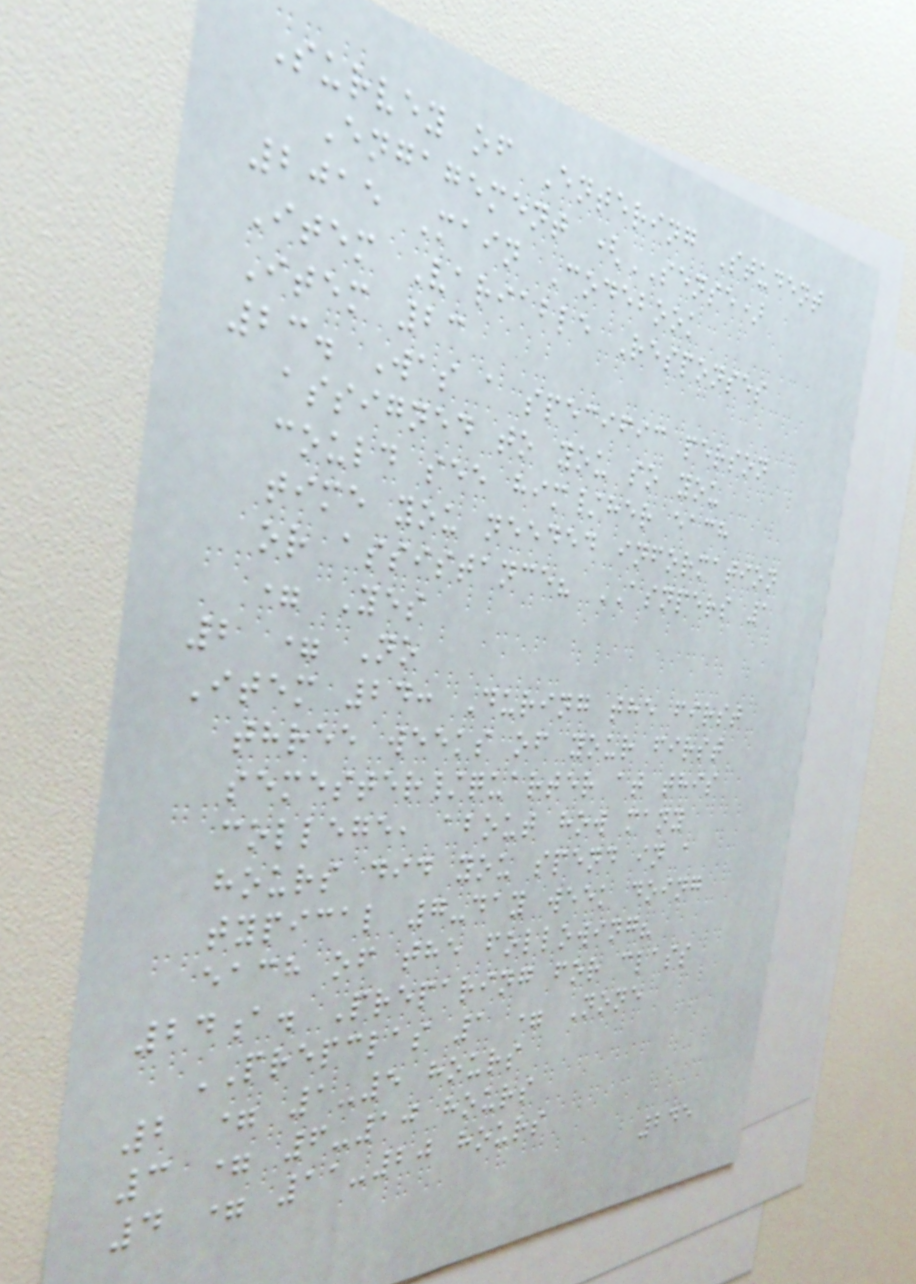Survey of Entering Student
Engagement (SENSE)
2015 Main Codebook
Item Variable Responses
Item 23
23. Was a specific person
assigned to you so you
could see him/her each
time you needed information
or assistance? ASNPERS 1
= Yes
2 = No
Item 24: During the first
three weeks of your first
semester/quarter at this
college, about how many
hours did you spend in a
typical 7-day week doing
each of the following?
24a. Preparing for class
PREPCLAS 1 = None
2 = 1-5 hours
3 = 6-10 hours
4 = 11-20 hours
245
